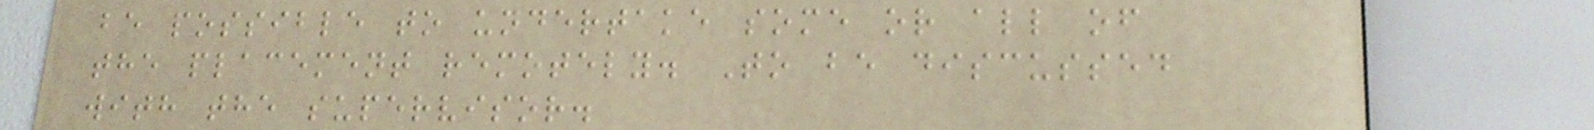be possible to undertake some or all of
the placement remotely. To be discussed
with the supervisor.
